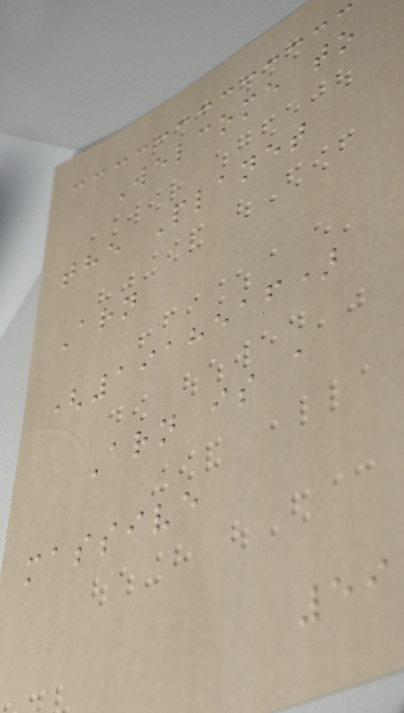Welcome to
the Planet
Arn
(1918516)
Arn is a
massive
59
